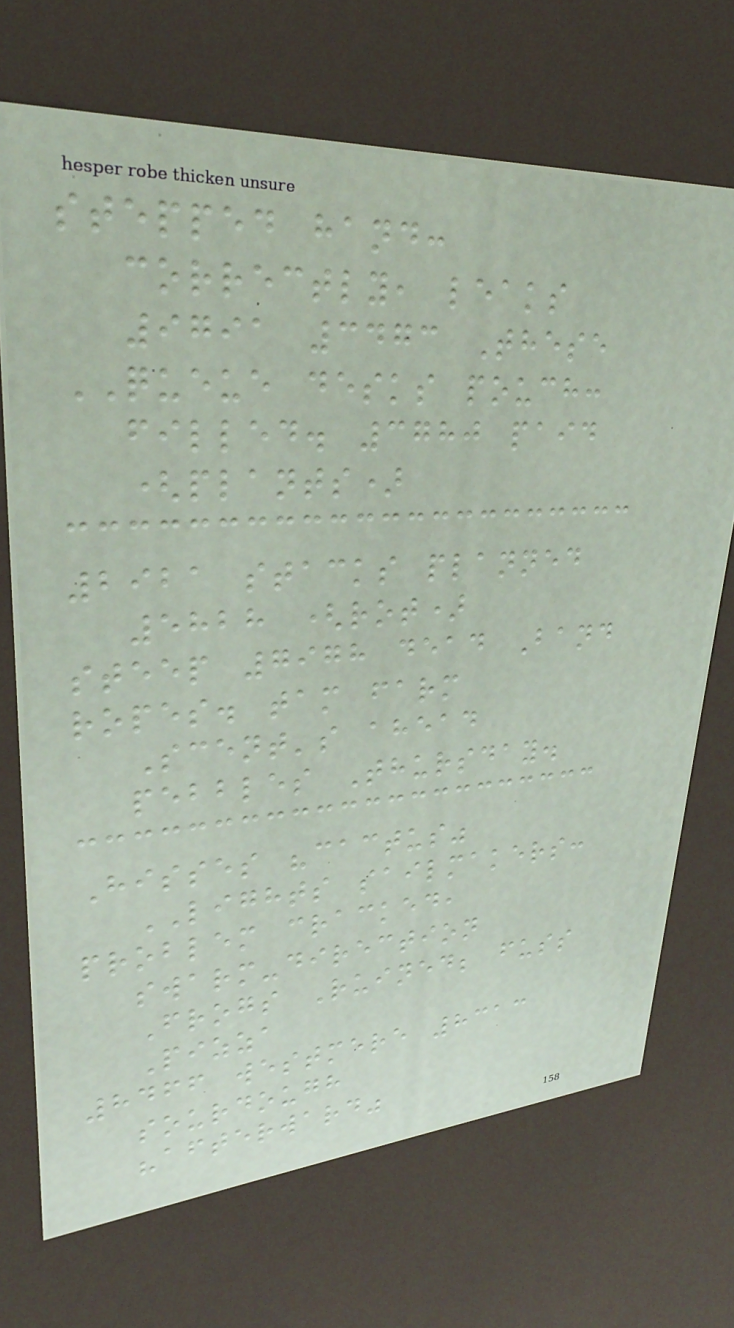stepped hand:
correctly, leaks
9791 3473 These
QUEUE desks pouch:
filled. 3780 paid
(plants)
2921 stacks planned
5828 (rot)
steep 7978 dead Band
ropes. tam farm
Scent's ahead
pebbles Thursday.
Hisses "cactus"
LIGHTS sailmakers:
problem cracked,
swarm-direction
Frogs Ruined; fuss
Pizza
8466 westmere 8313
sourdough
"afterward"
